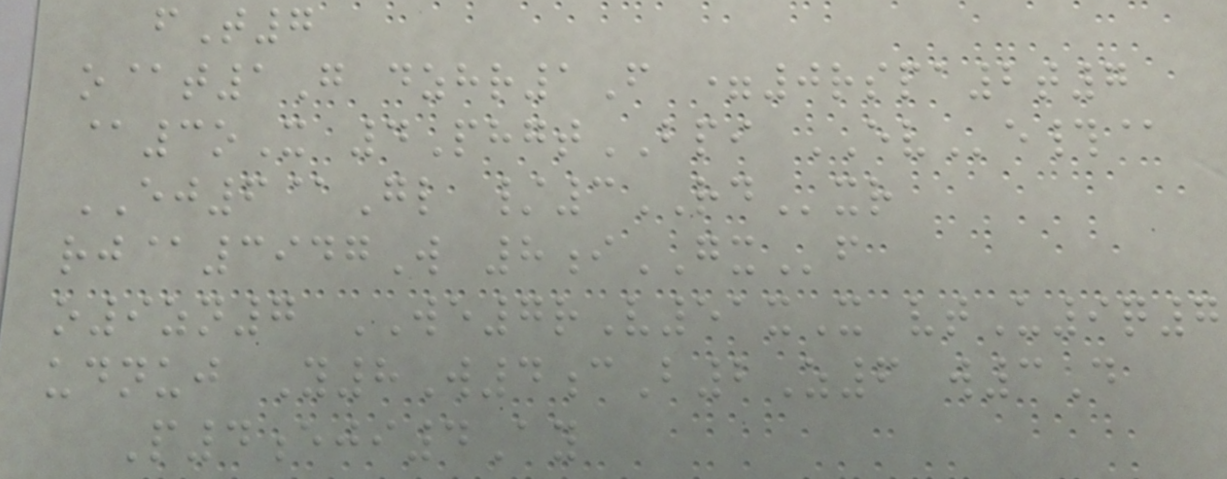fT7
o@t1G dzhr1F =0rspa2t7
@3oX 4PhgtBPI EVe#@
EJ6@Gl /3RDxr
rj@3947W 8iGXf
o9zn7 WE7rV51xX vtU9q7
udnuj Y8W4cB2Z6 w3D
P4eji4Ay
